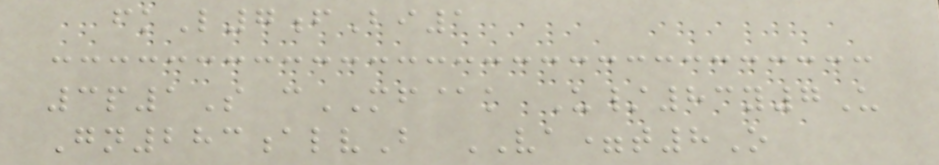fkL7fBi1
3p1S cMF@k U/83y7U
Gn283alvB VA=t8O
